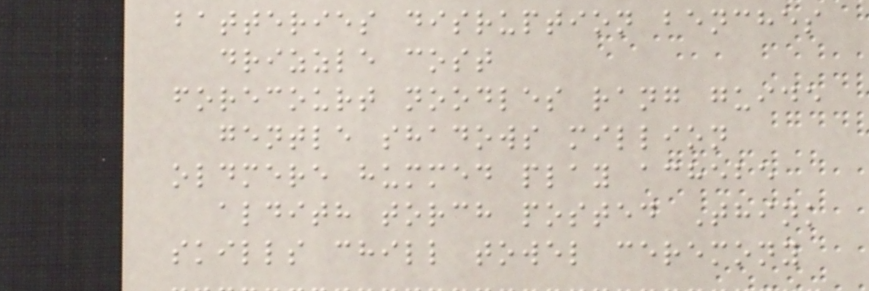batteries disruption benches
drizzle cost
forecourt noodles rang guide
gentle shadows million
oldmere hummed play achebe
aldith torch posted Think
skills chill towel ceremony
